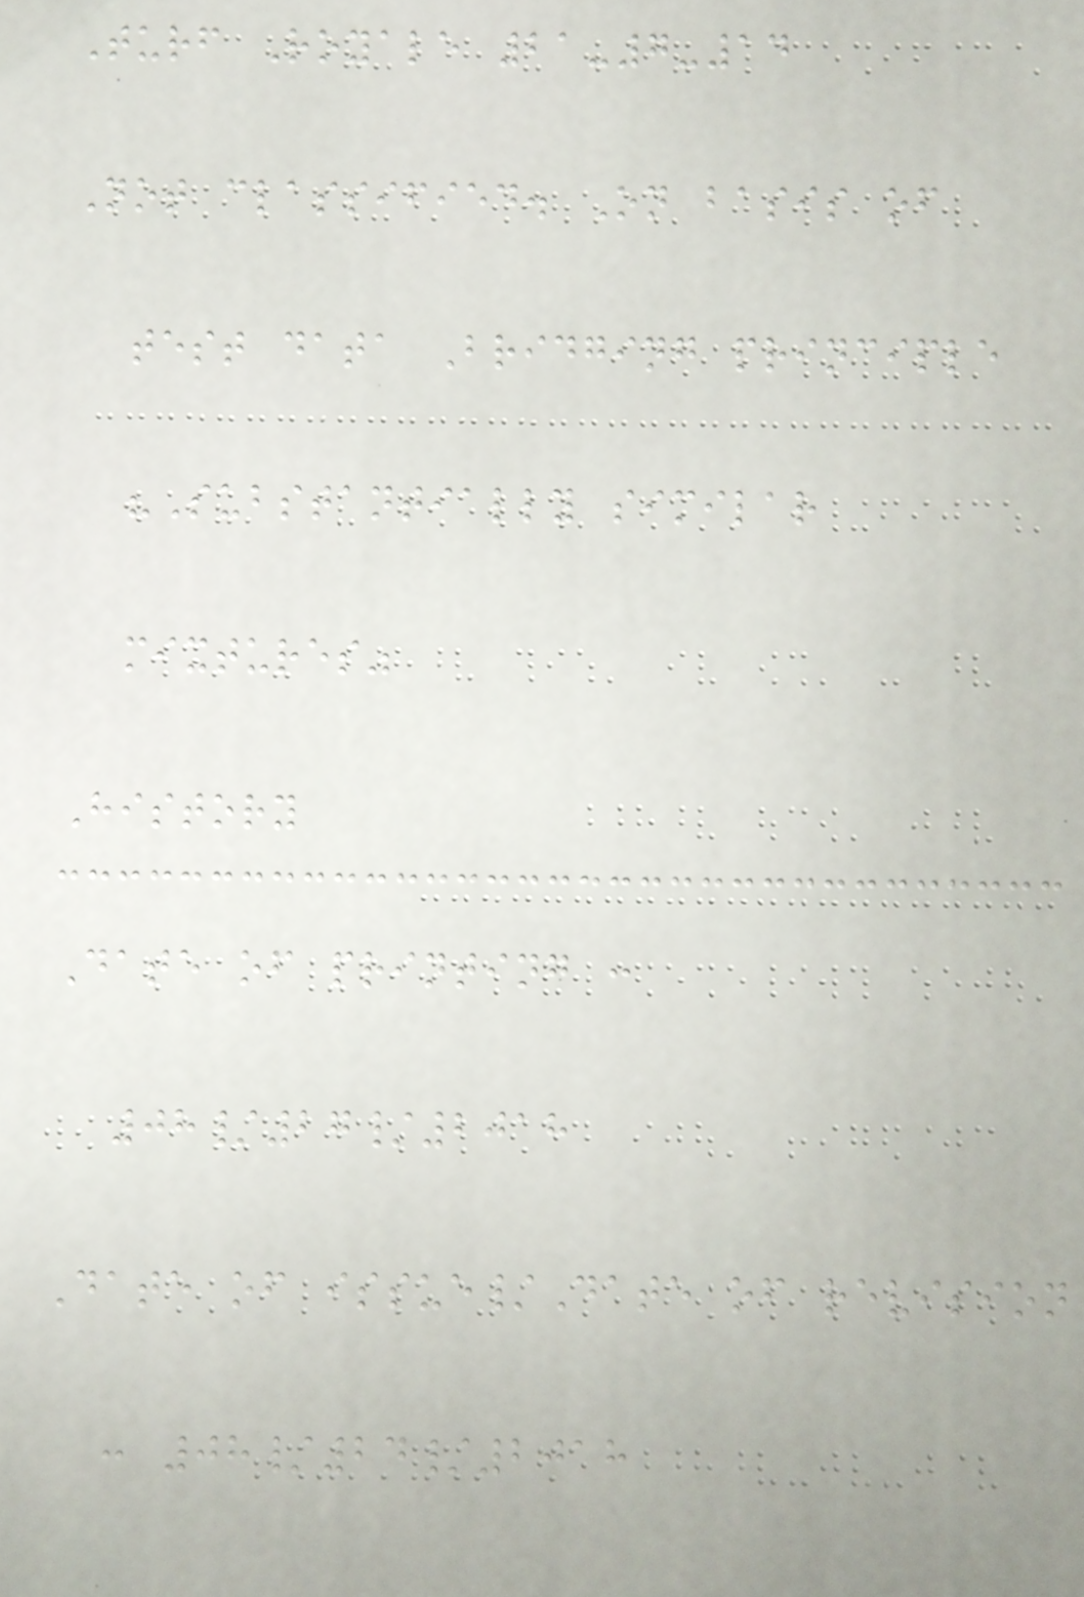Turf Royale 21-7-14
Not classified. On basis of
test data Bridging principle
"Substantially similar
mixtures"
History
Date of printing :
08/27/2018
Date of issue/Date of revision
: 08/24/2018
